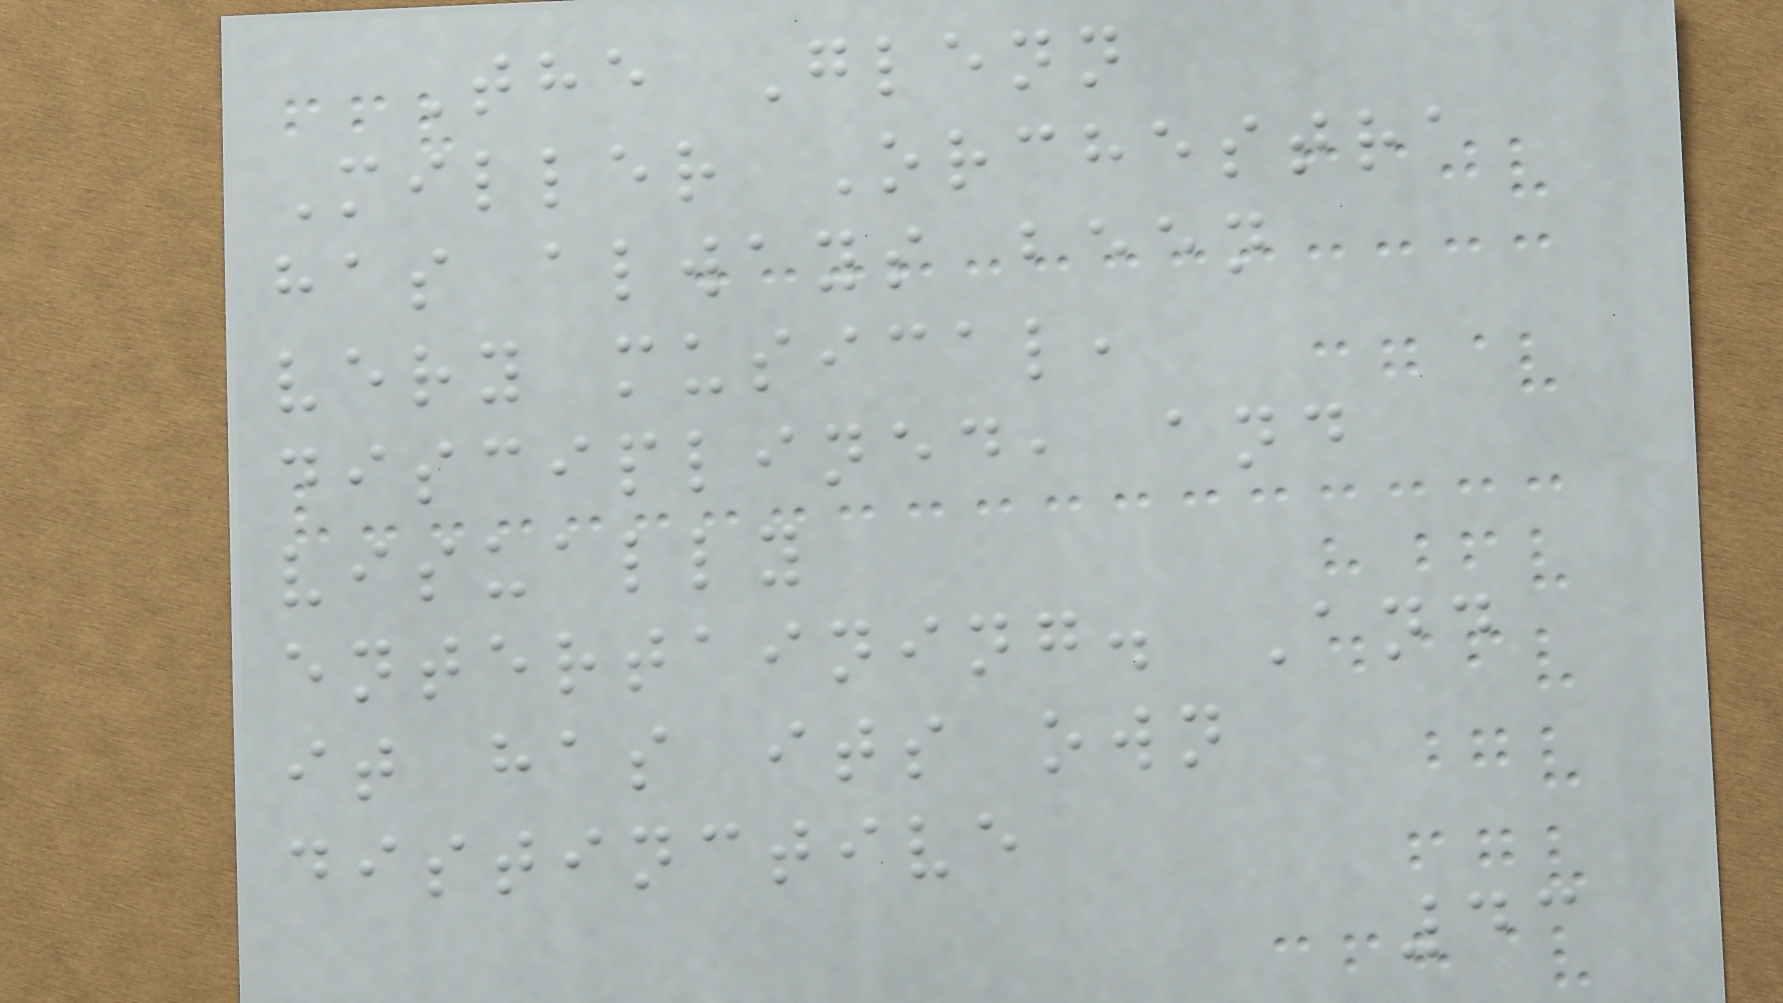The Glenn
Miller Orchestra
has always been
very musical,
disciplined, and
visually
entertaining. And
it has its own
distinctive
43
